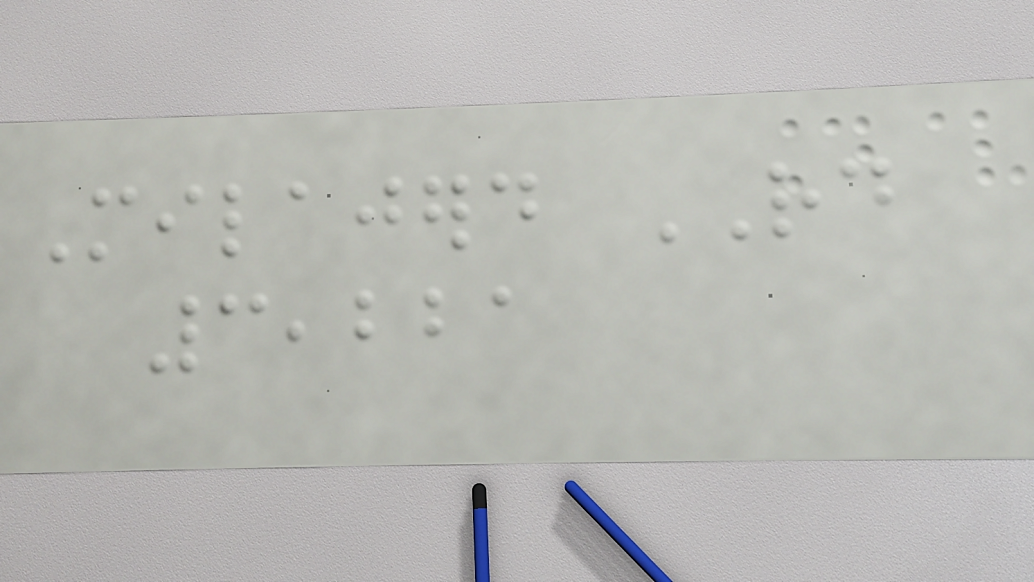Milajerd RD
3,221
